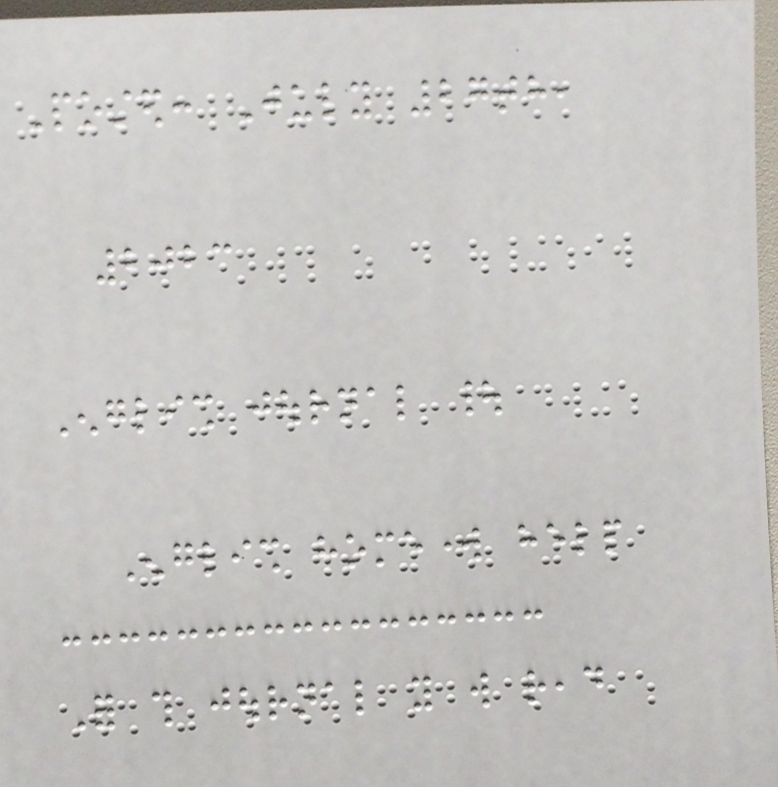Posted: July 27th,
2023
English journal |
English homework help
For this journal you will read
